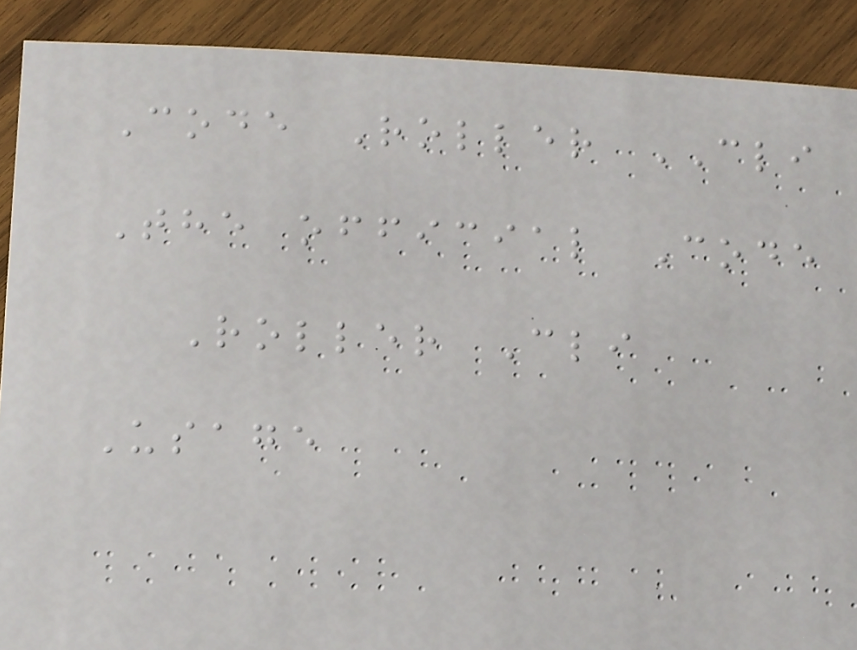Code Roller CLI
The official Code
Roller Cli
Usage
